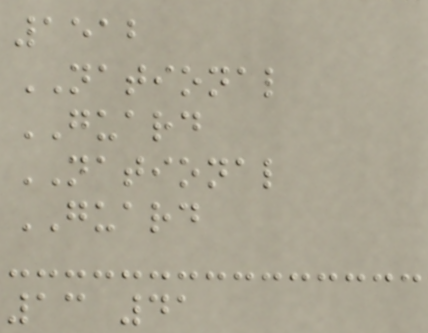1512
NATIONAL
GUARD
NATIONAL
GUARD
13 41
